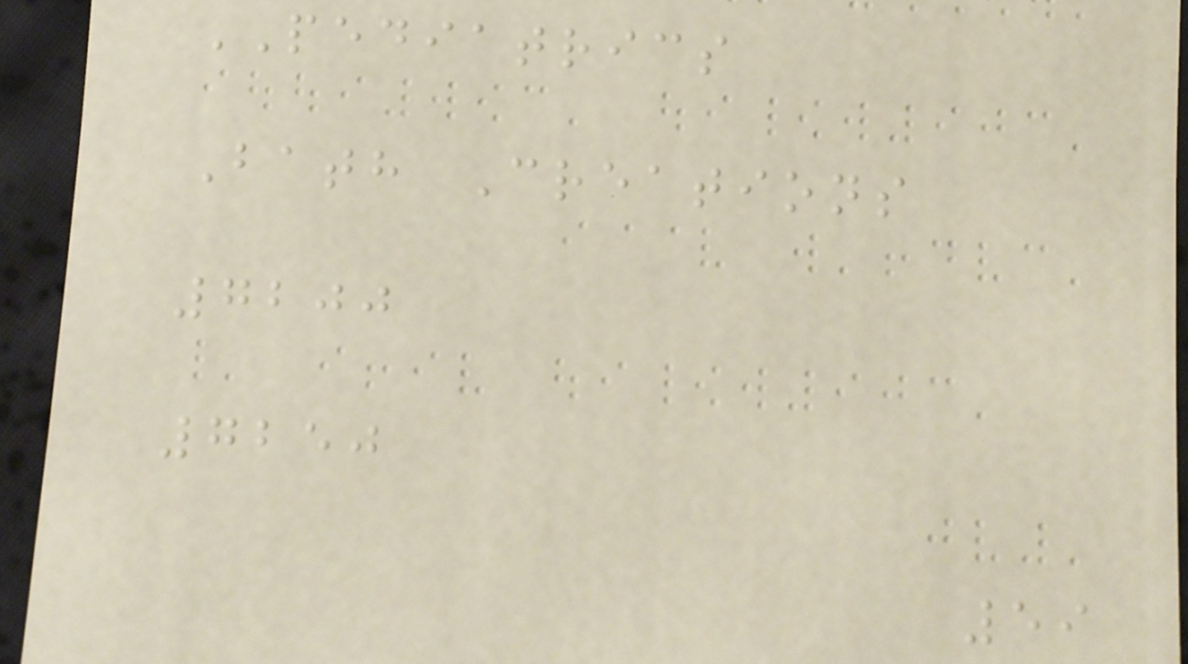PEDIATRICS
Bath Creations
7200
7250
59
